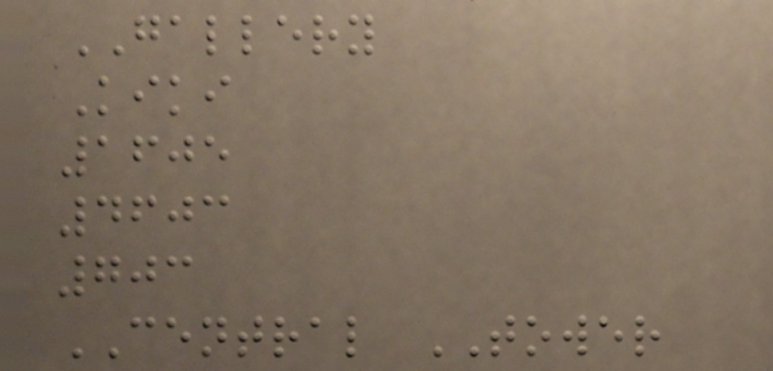GALLERY
Kiki
1605
4603
703
CENTRAL TOWER
